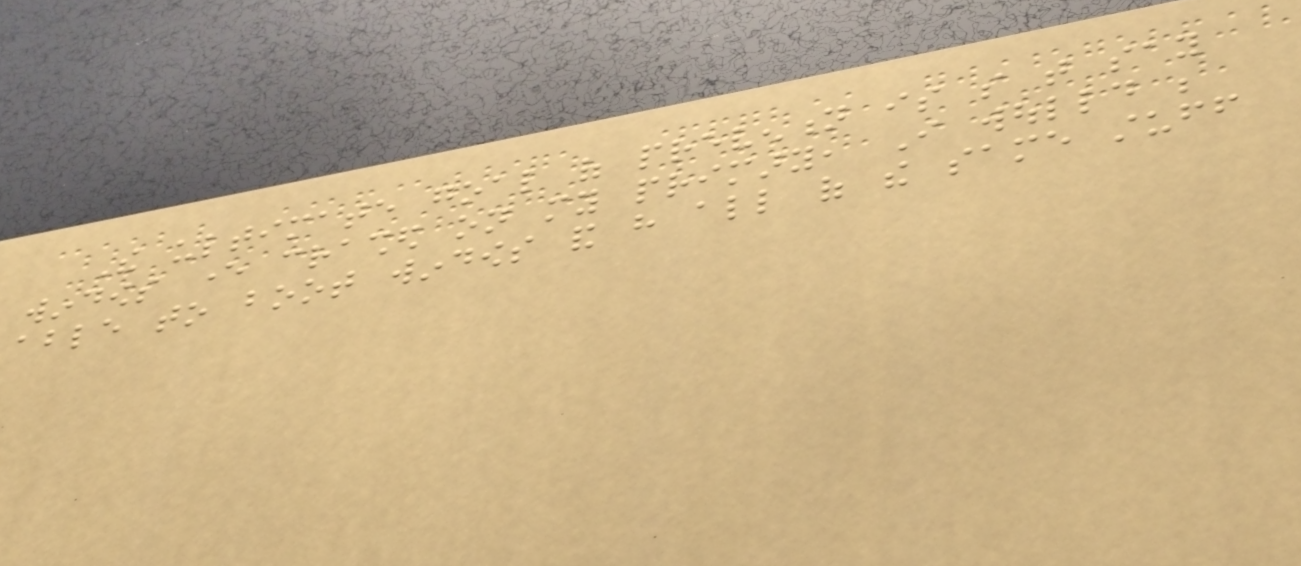The ultimate goal of prevention is so that say
windows ever crashed on my primary, I woulld be
able to boot windows and have all of the same stuff
